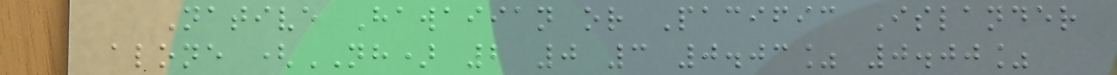Native Hawaiian or Pacific Islander
alone (NH) 2 0 3 0.03% 0.00%
